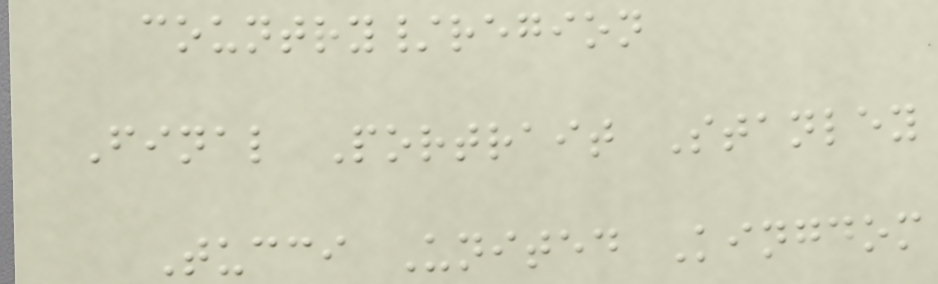country/region
Final Portrait Stanley
Tucci United Kingdom
